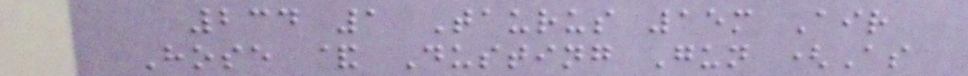234 1 Taurus 15m Air
Hose & Dusting Gun (As
